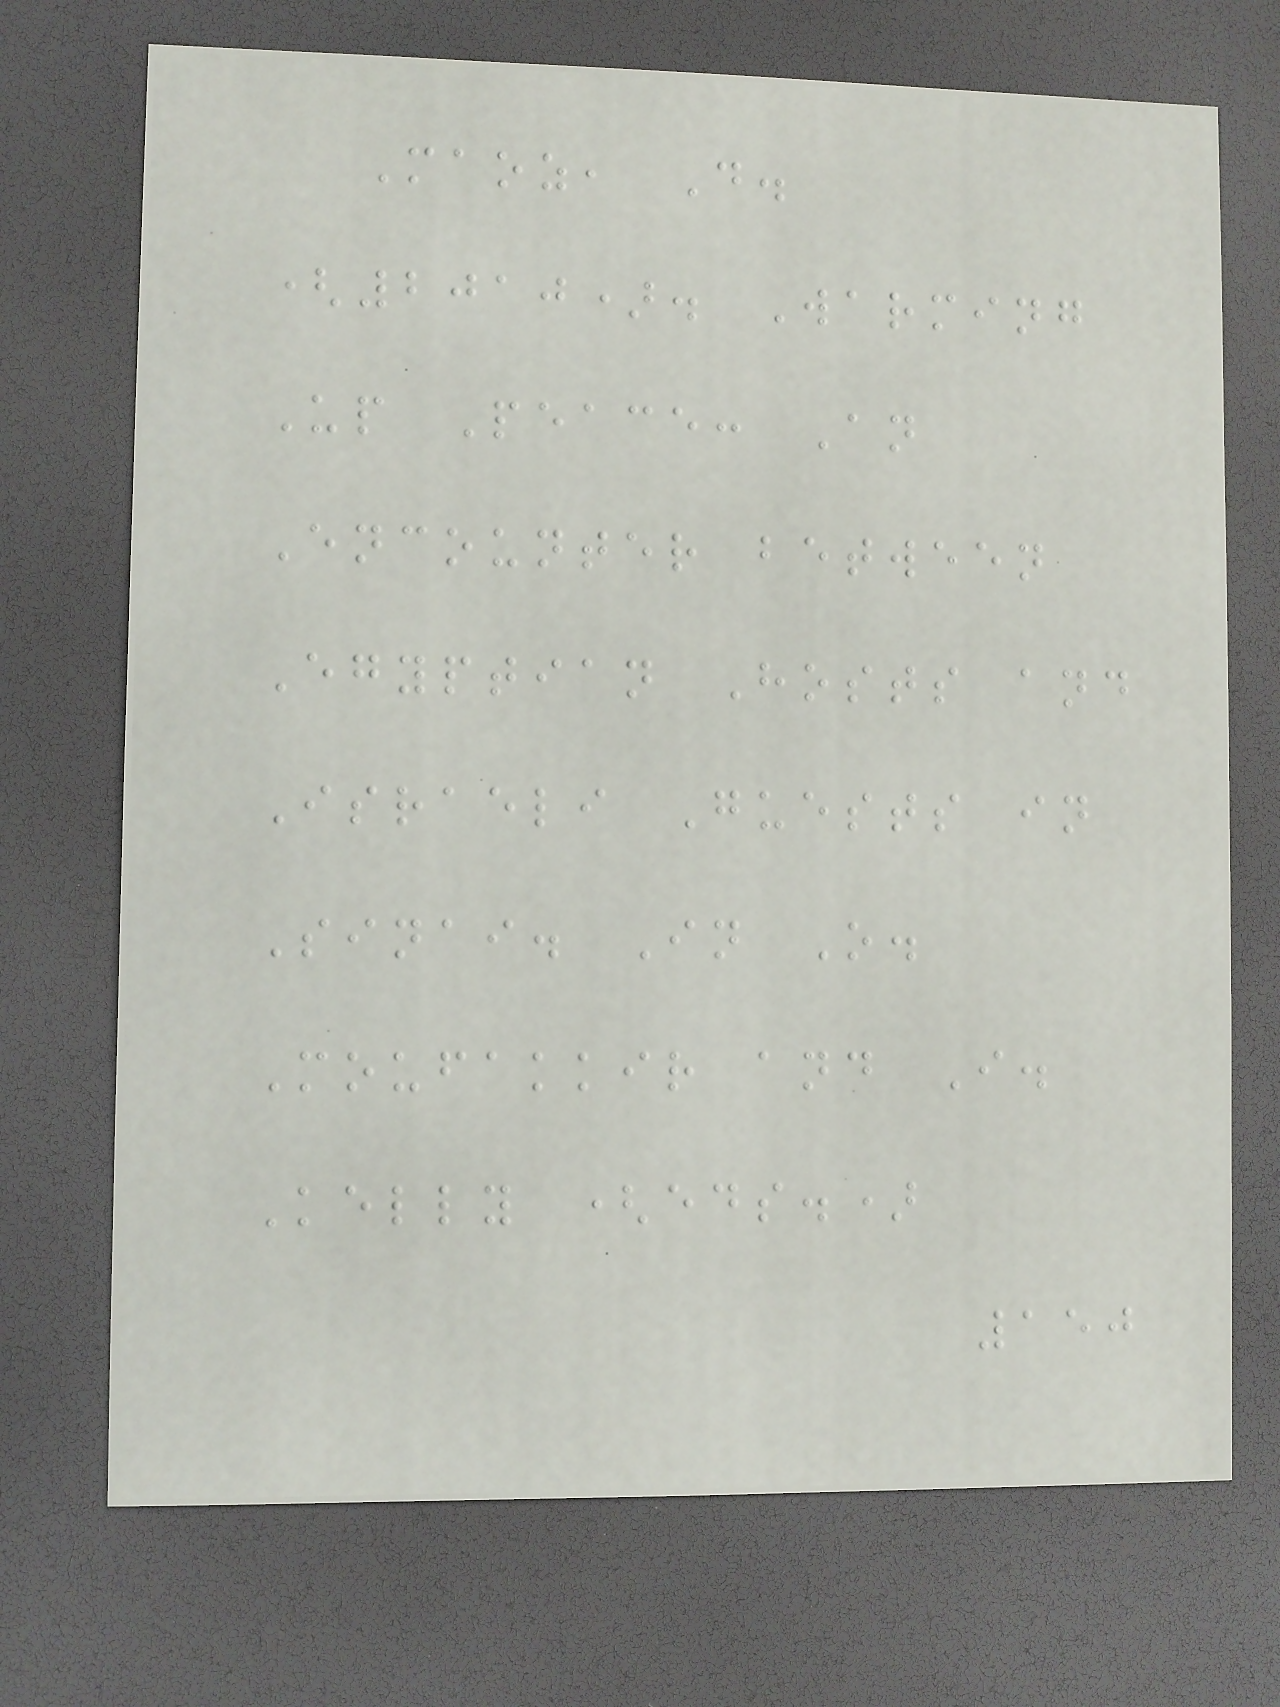Maoz, D.
(2010). Warming
Up Peace: An
Encounter between
Egyptian Hosts and
Israeli Guests in
Sinai. In O.
Moufakkir and I.
Kelly (eds.)
150
